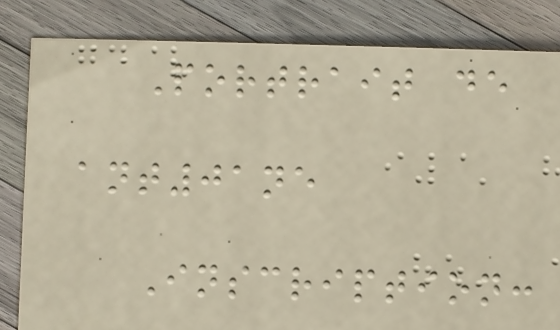Portrait de
ant01ne
Inscription:
